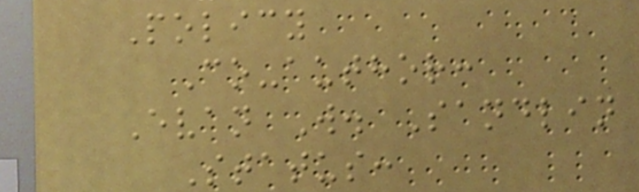Policy
Co-author:
Evan W. Sandlin
Status:
